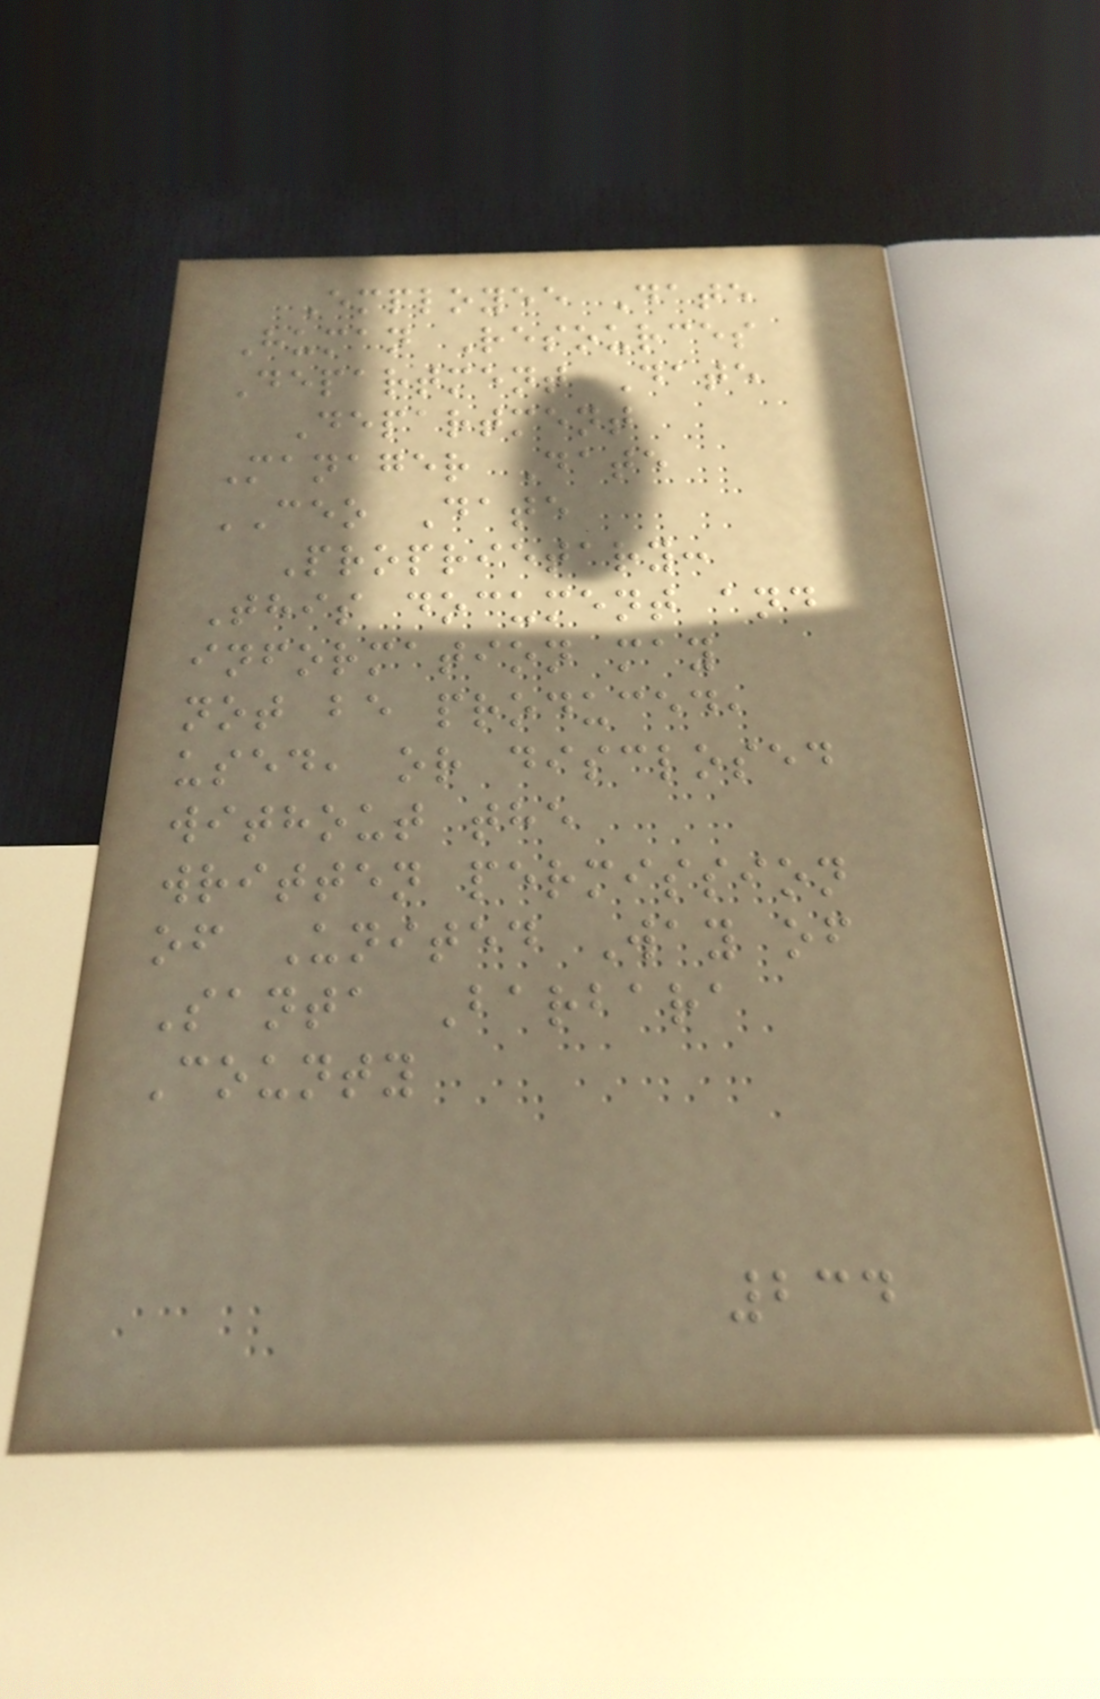Employee Date
Human Resources
Department Date
Department
Manager Date
CEO Date
Proprietary:
This document and
information may
not be produced,
used, or disclosed
without the
written permission
of United Way of
Santa Barbara
County
234
